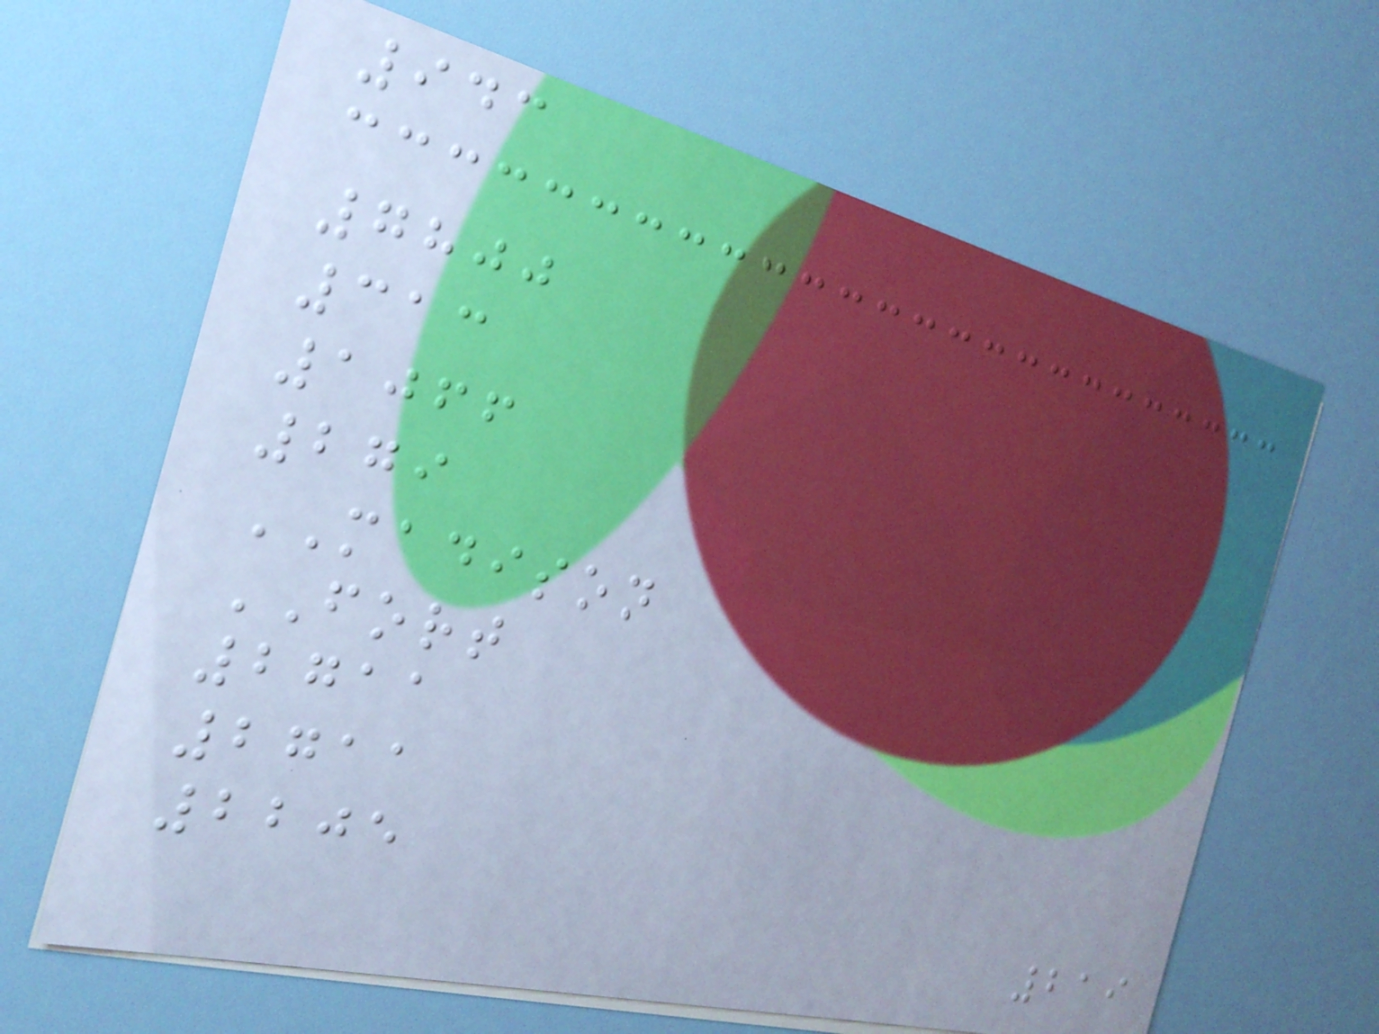943
7800
313
1066
279
MADISON
FORT
2711
2711
2205
219
